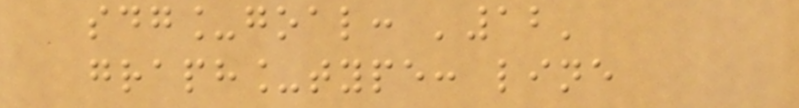sdg_goal: '12'
graph_type: line
